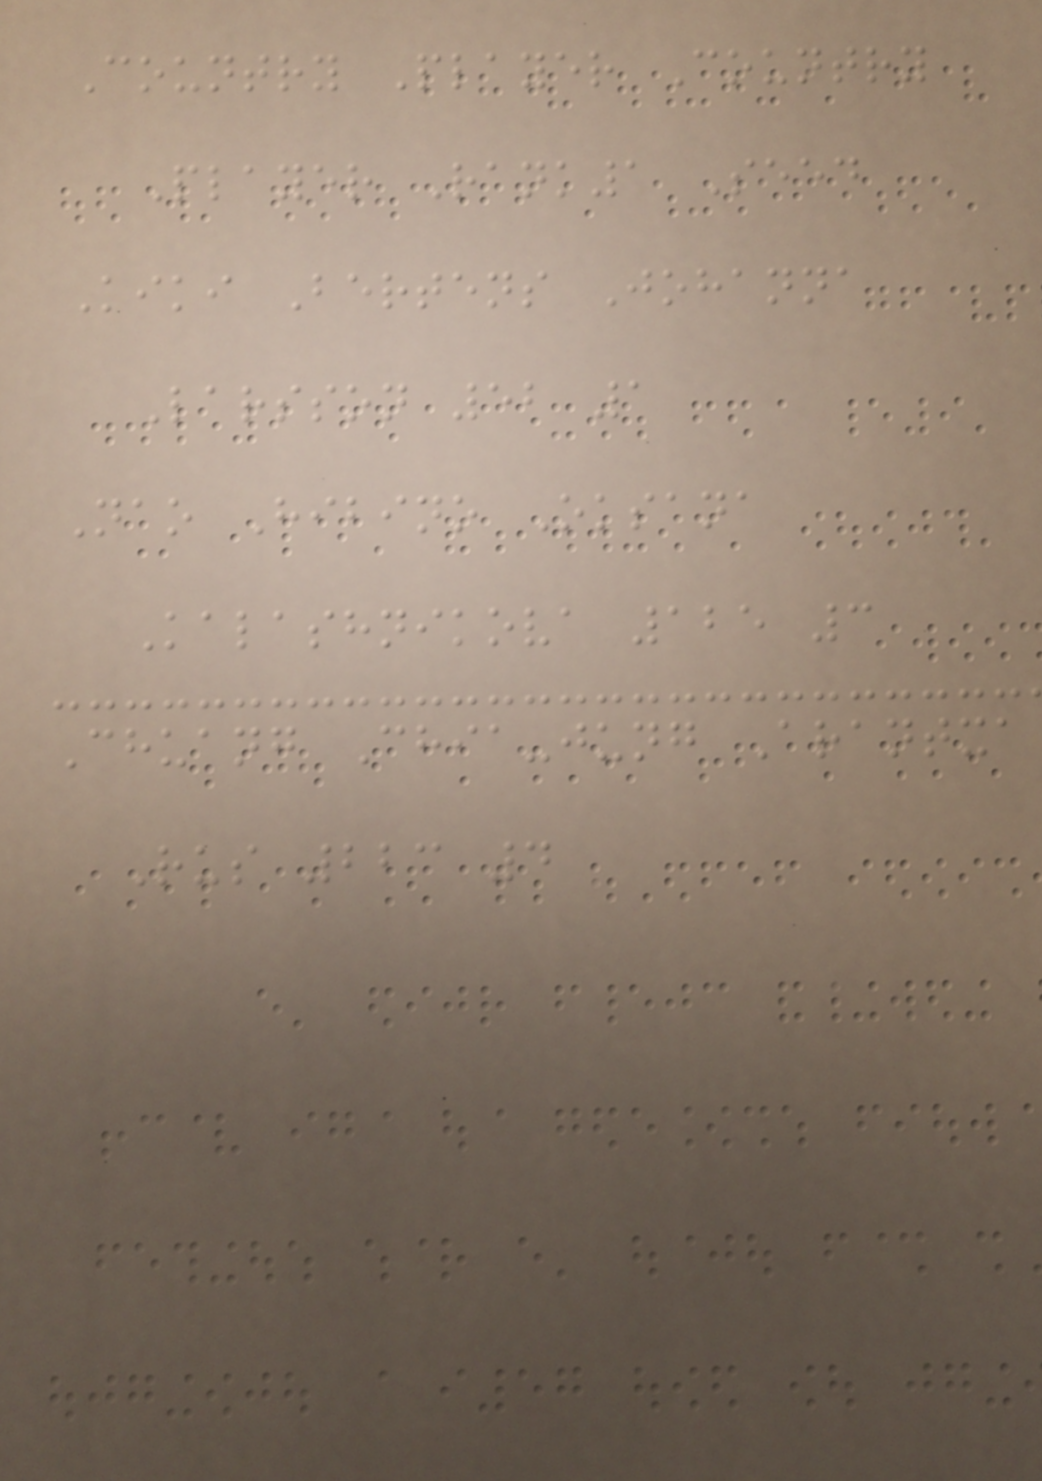Country Player Country
Player Rank1 Seed
Kiki Bertens Johanna
Larsson 52 1
Nao Hibino Oksana
Kalashnikova 125 3
Chuang Chia-jung Arantxa
Rus 223 4
